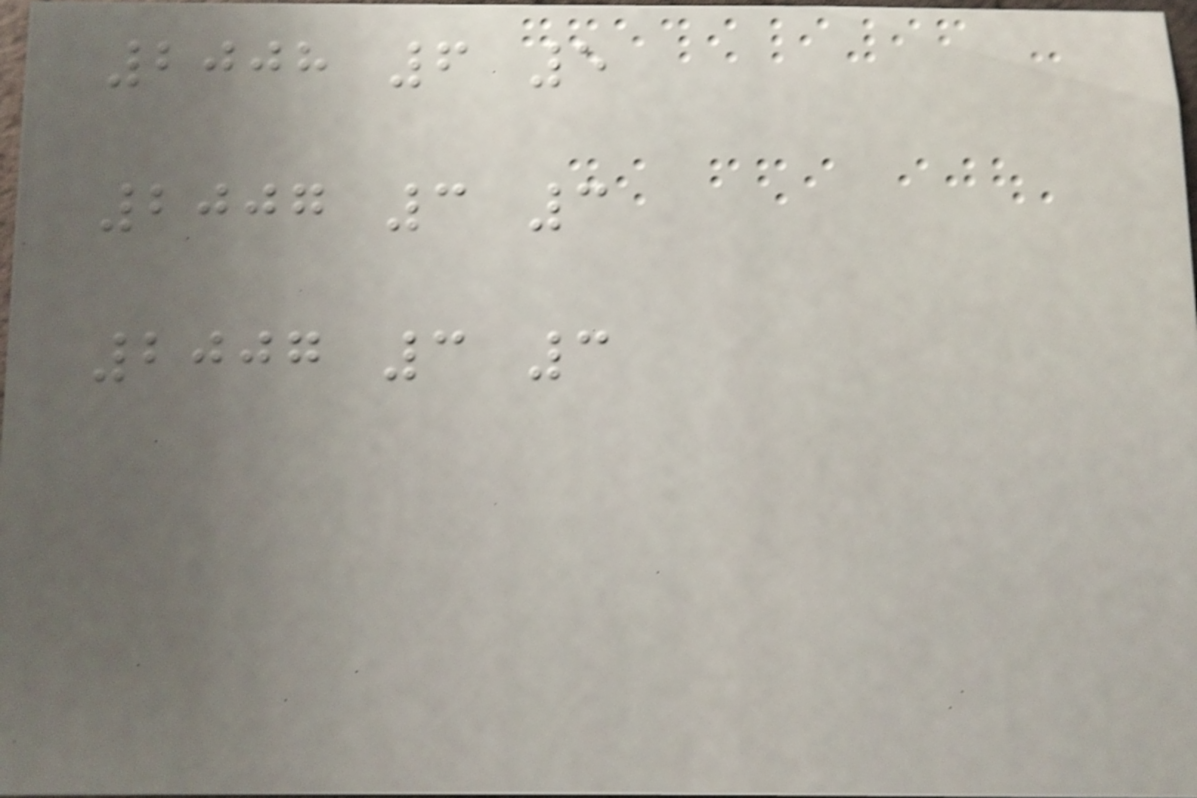2008 6 5
2007 3 3
2007 3 3
